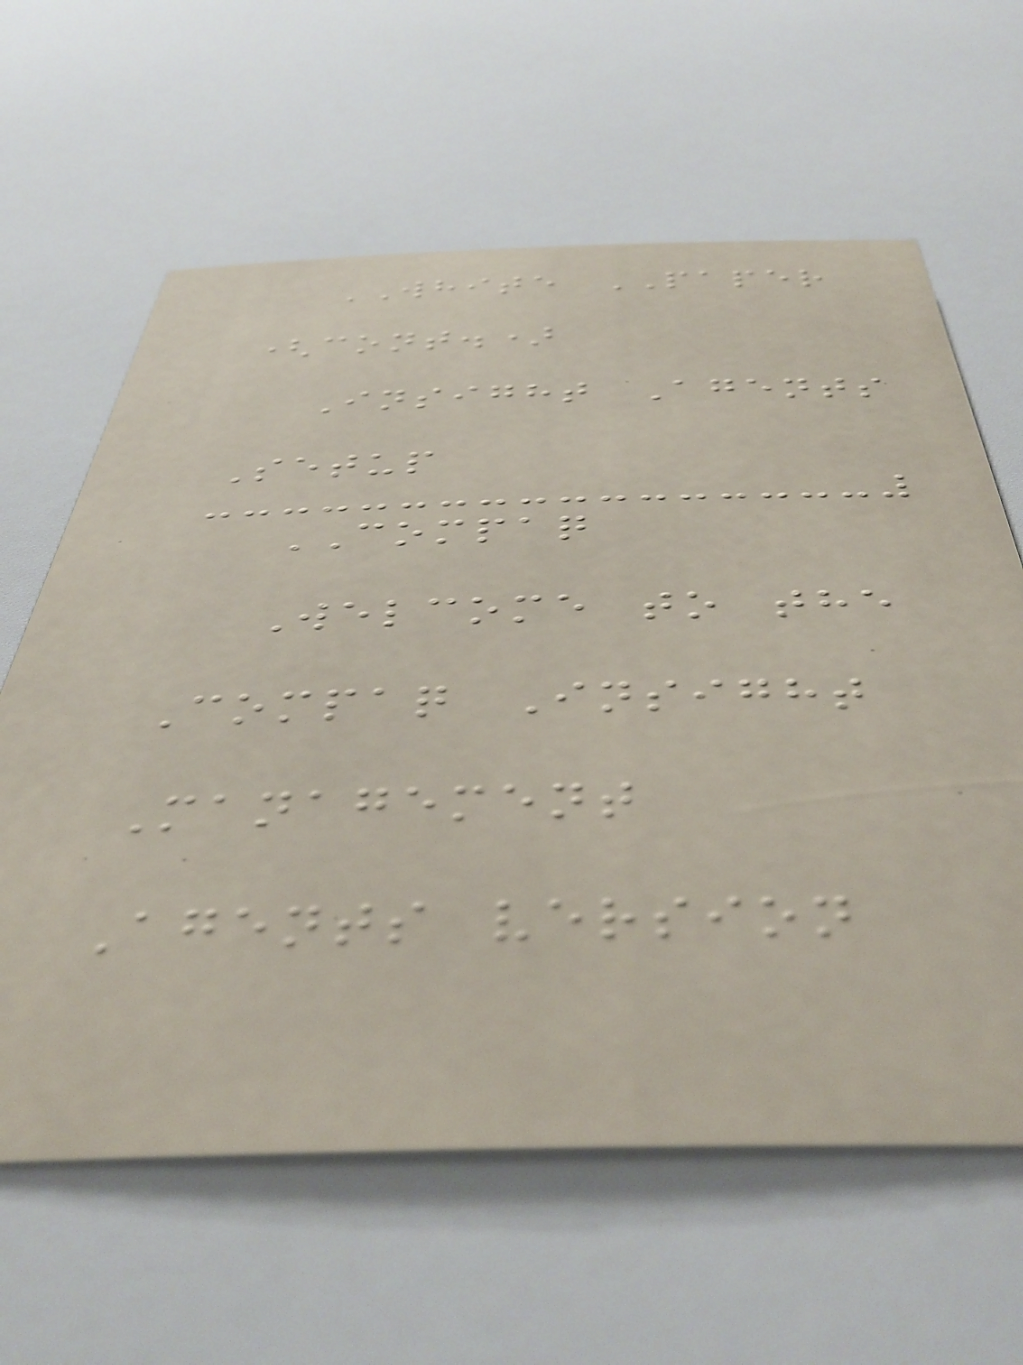WHITE PAPER
(cont.)
Insight Agents
Setup
COMPAQ
Welcome to the
Compaq Insight
Management
Agents version
